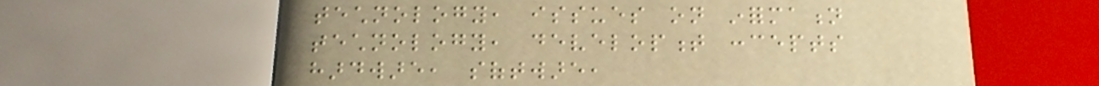technology, issues on information
technology, development concepts
hardware, software,
